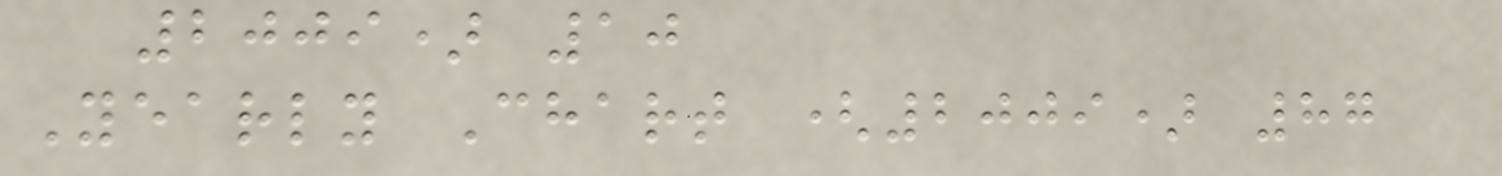2009) 10
Yearly Chart (2009) 87
